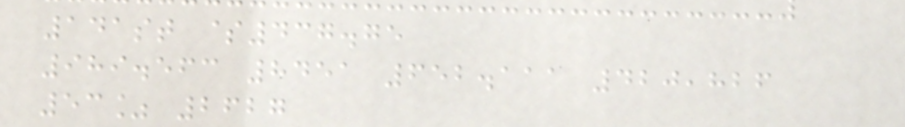141st $437.75
989.563 8451 652.111 420,826
53% 2627
